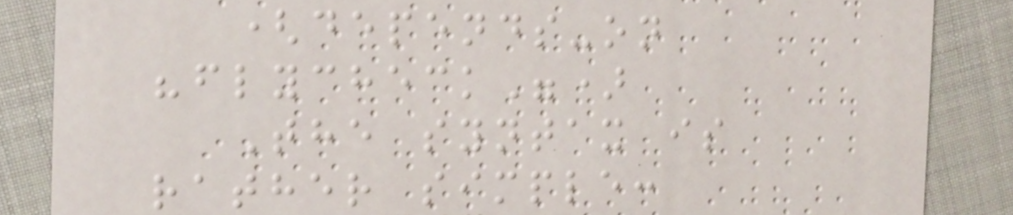(depends-on
"flycheck")
The syntax is
rather simple:
